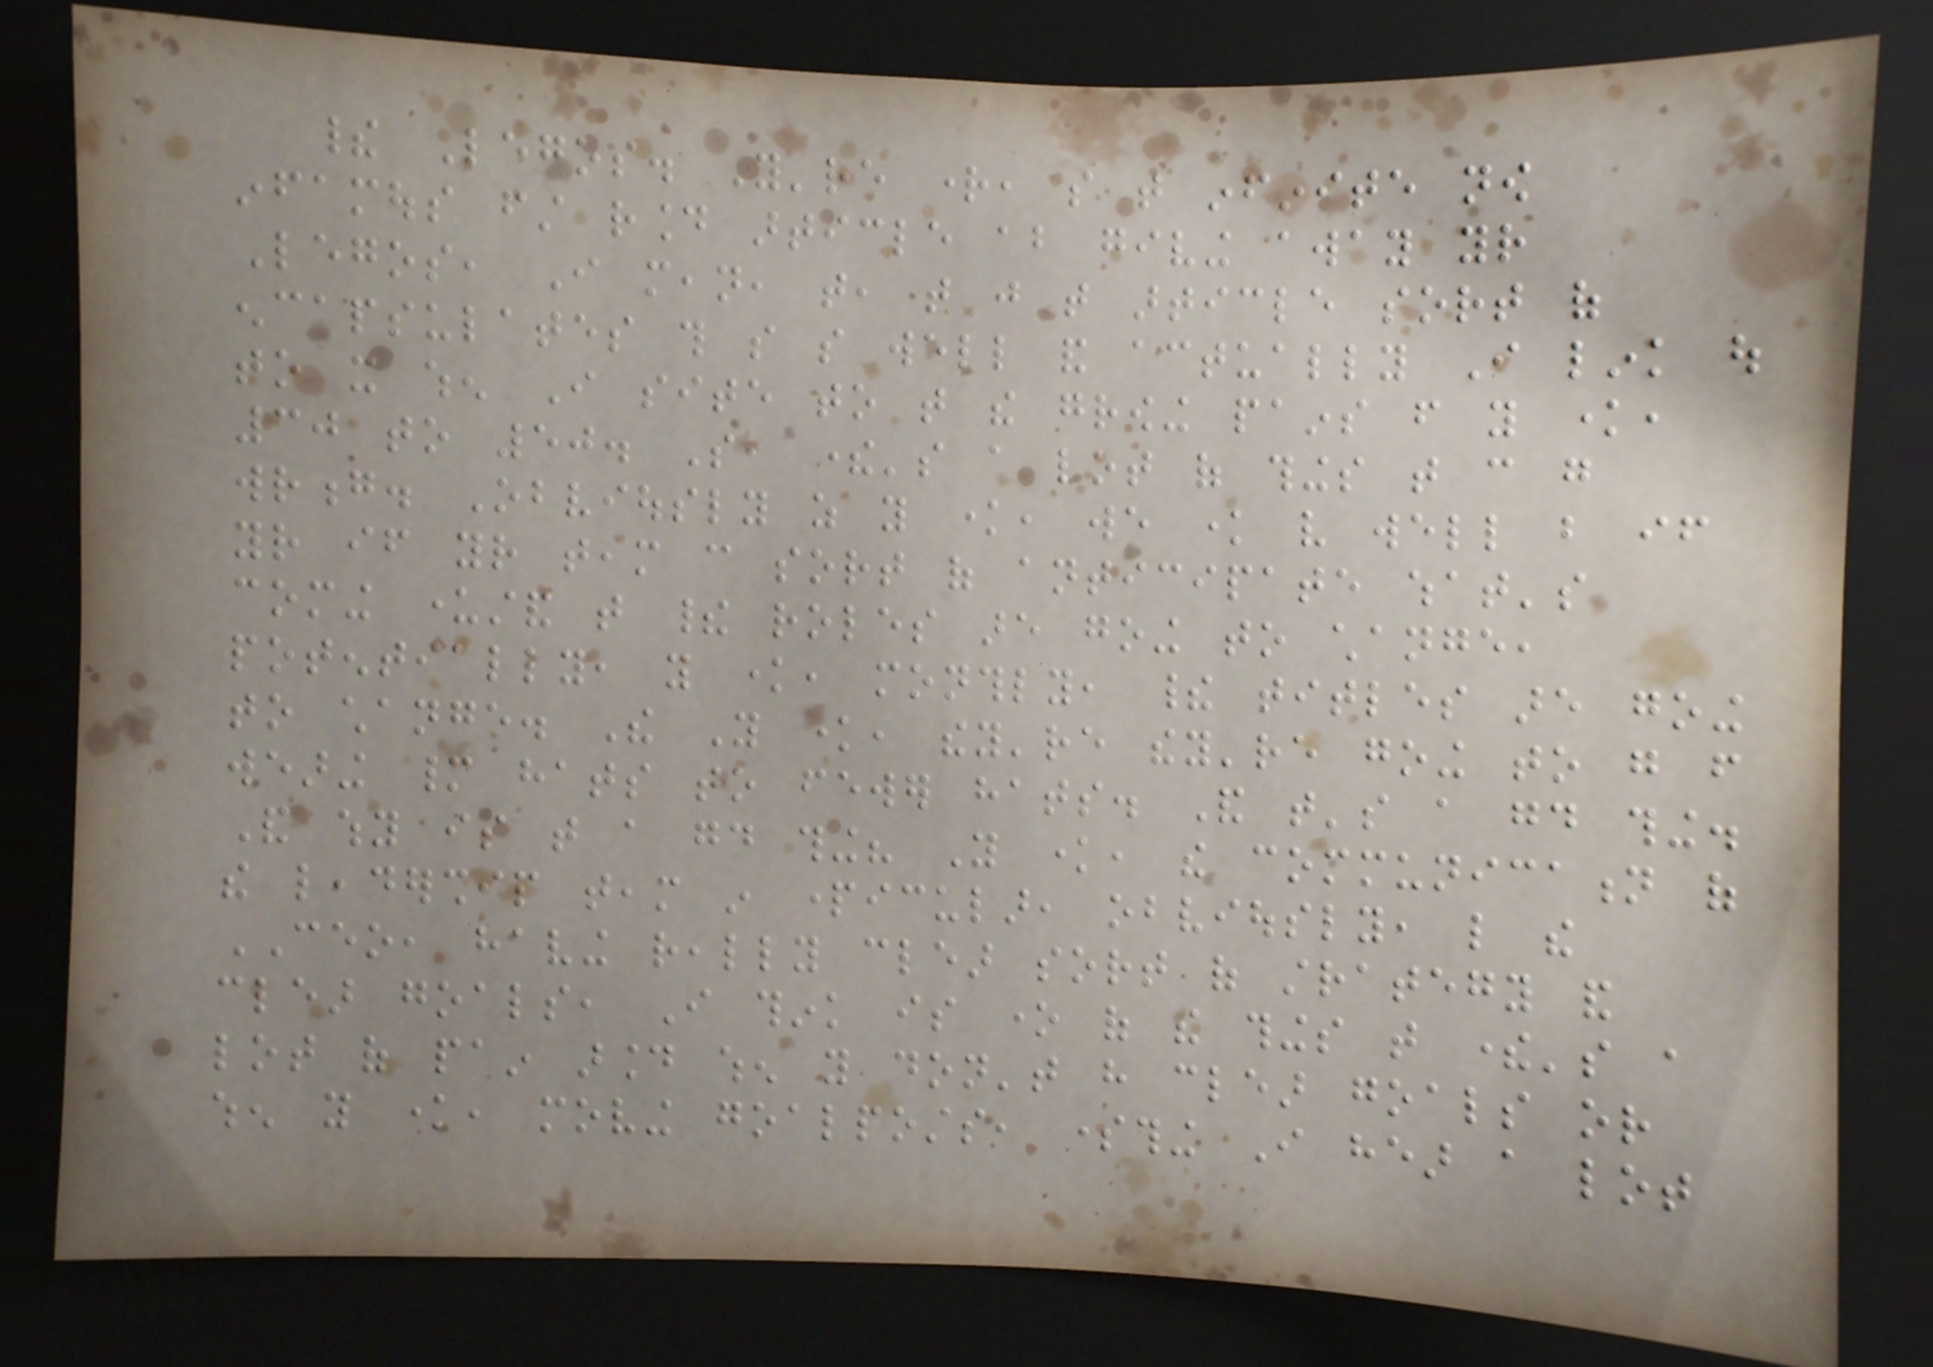their Legos. You're right, so that infinite now
infamous first round article about giving away your
Legos, I mean, that, that just that article sort of
encapsulates this so so well and actually I link out
to it when I site to that the growing pains from you know,
30 to 50. So, there's a lot of things that can go
wrong. Obviously as you know, we know very well but if
your if your team can sort of anticipate what's
coming understand that their roles are going to change,
potentially, you know, monthly, their titles are going
to change. The You know, they're they're going to go from
wearing many hats to fewer hats. And that's a good thing.
And why is that a good thing? You know, the communication of
the leadership team in particular, obviously, like the
CEO, having really clear sort of strategy and
clear goals, I think is one of the things that there's a
lot of pain around when you don't have clear goals or
when you know, moving goalposts, something I hear a lot
